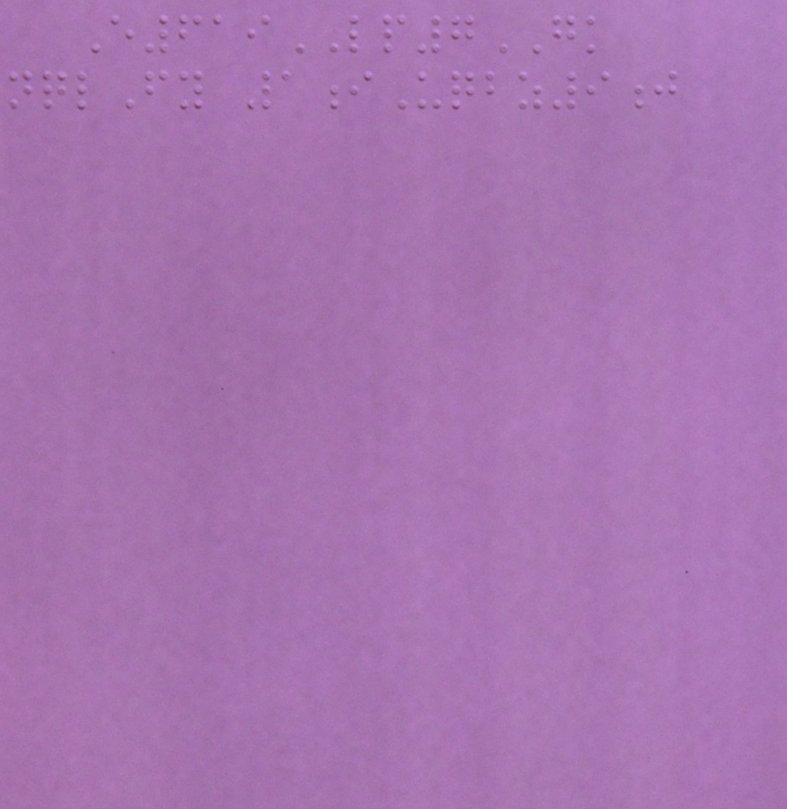E619LP7GK
nqlFy 1iUqbz9j
